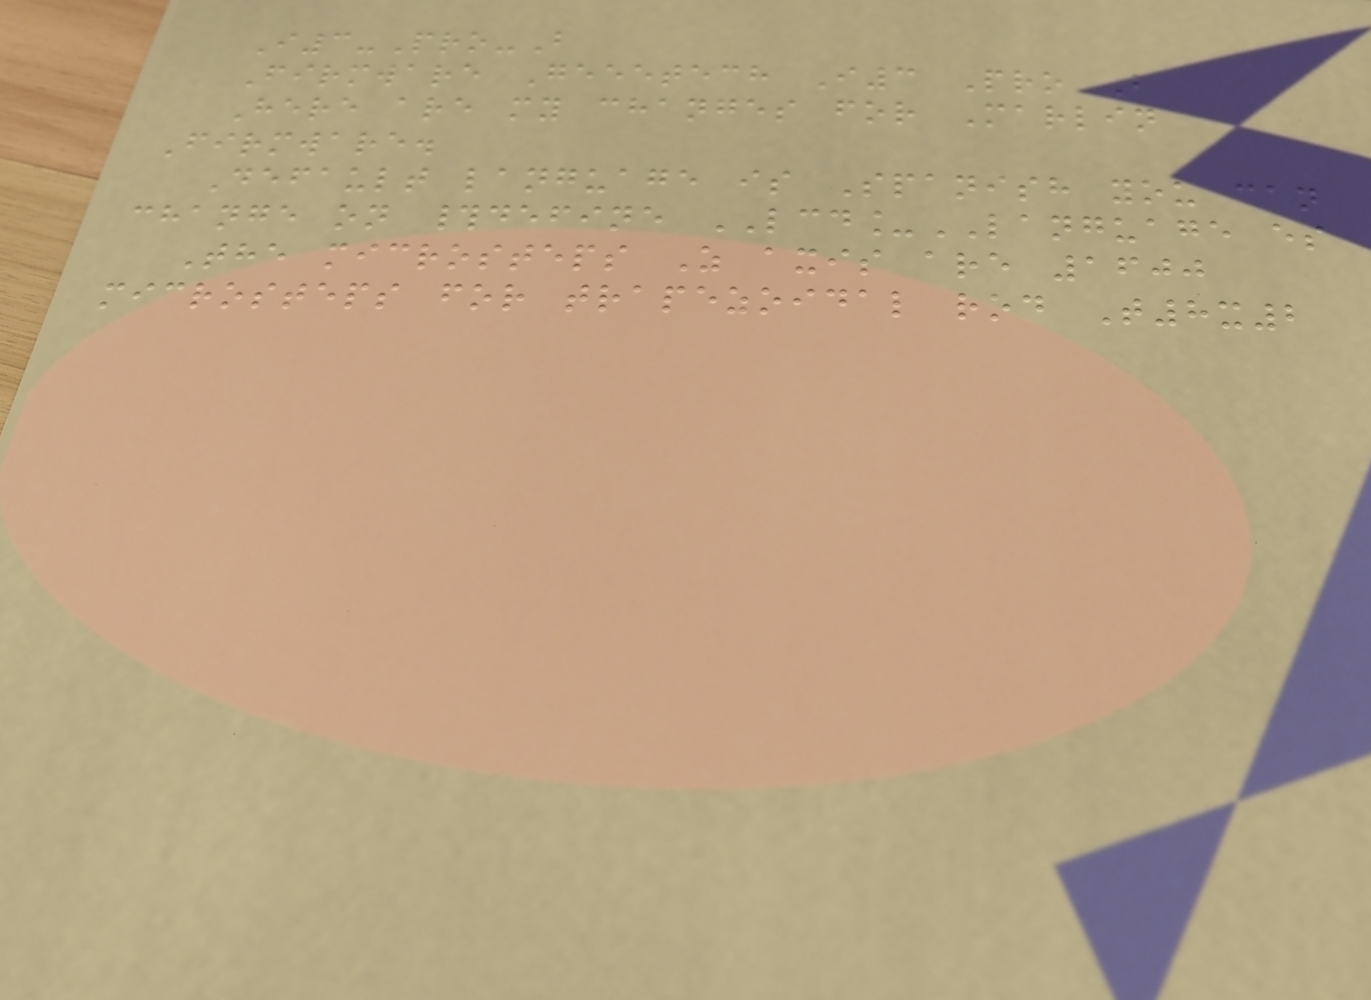I3-Pro-B
Firmware Geeetech I3 Pro B
Here are my changes for Marlin
Firmware.
Default language is Spanish you can
change on #define LCD_LANGUAGE es
The microsteps Z axis are 1600
microsteps for trapezoidal rod T8x2
